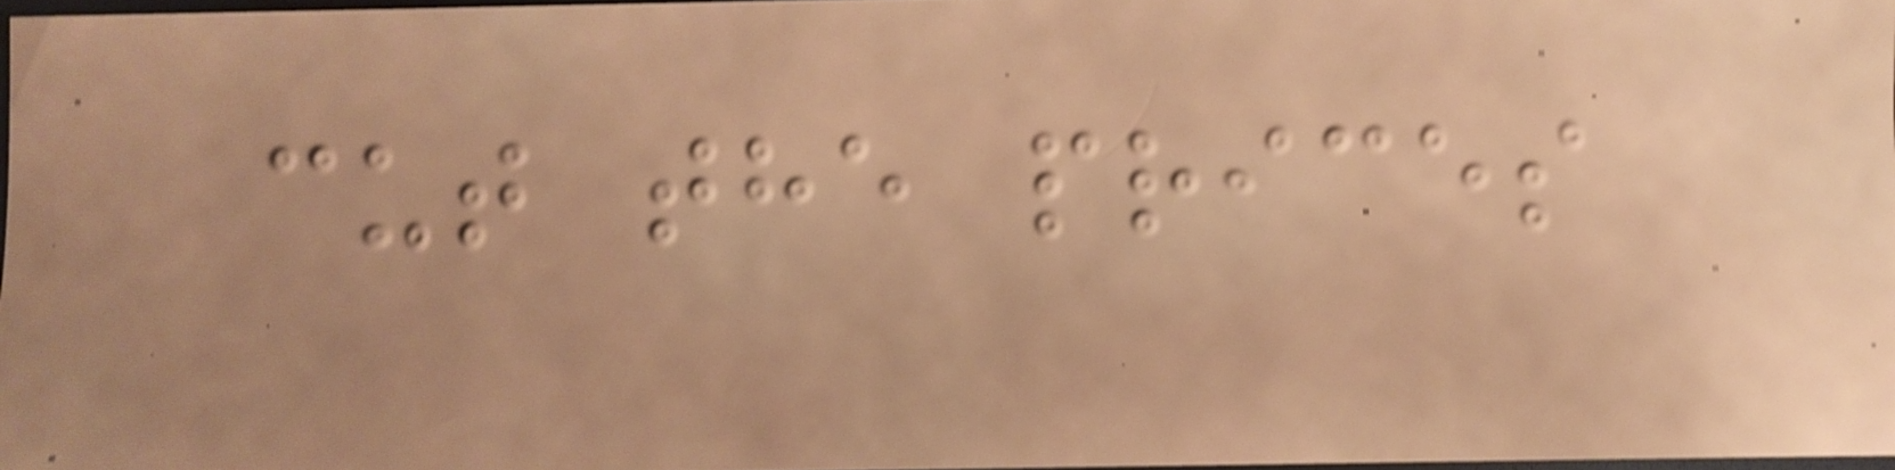cut the prices
